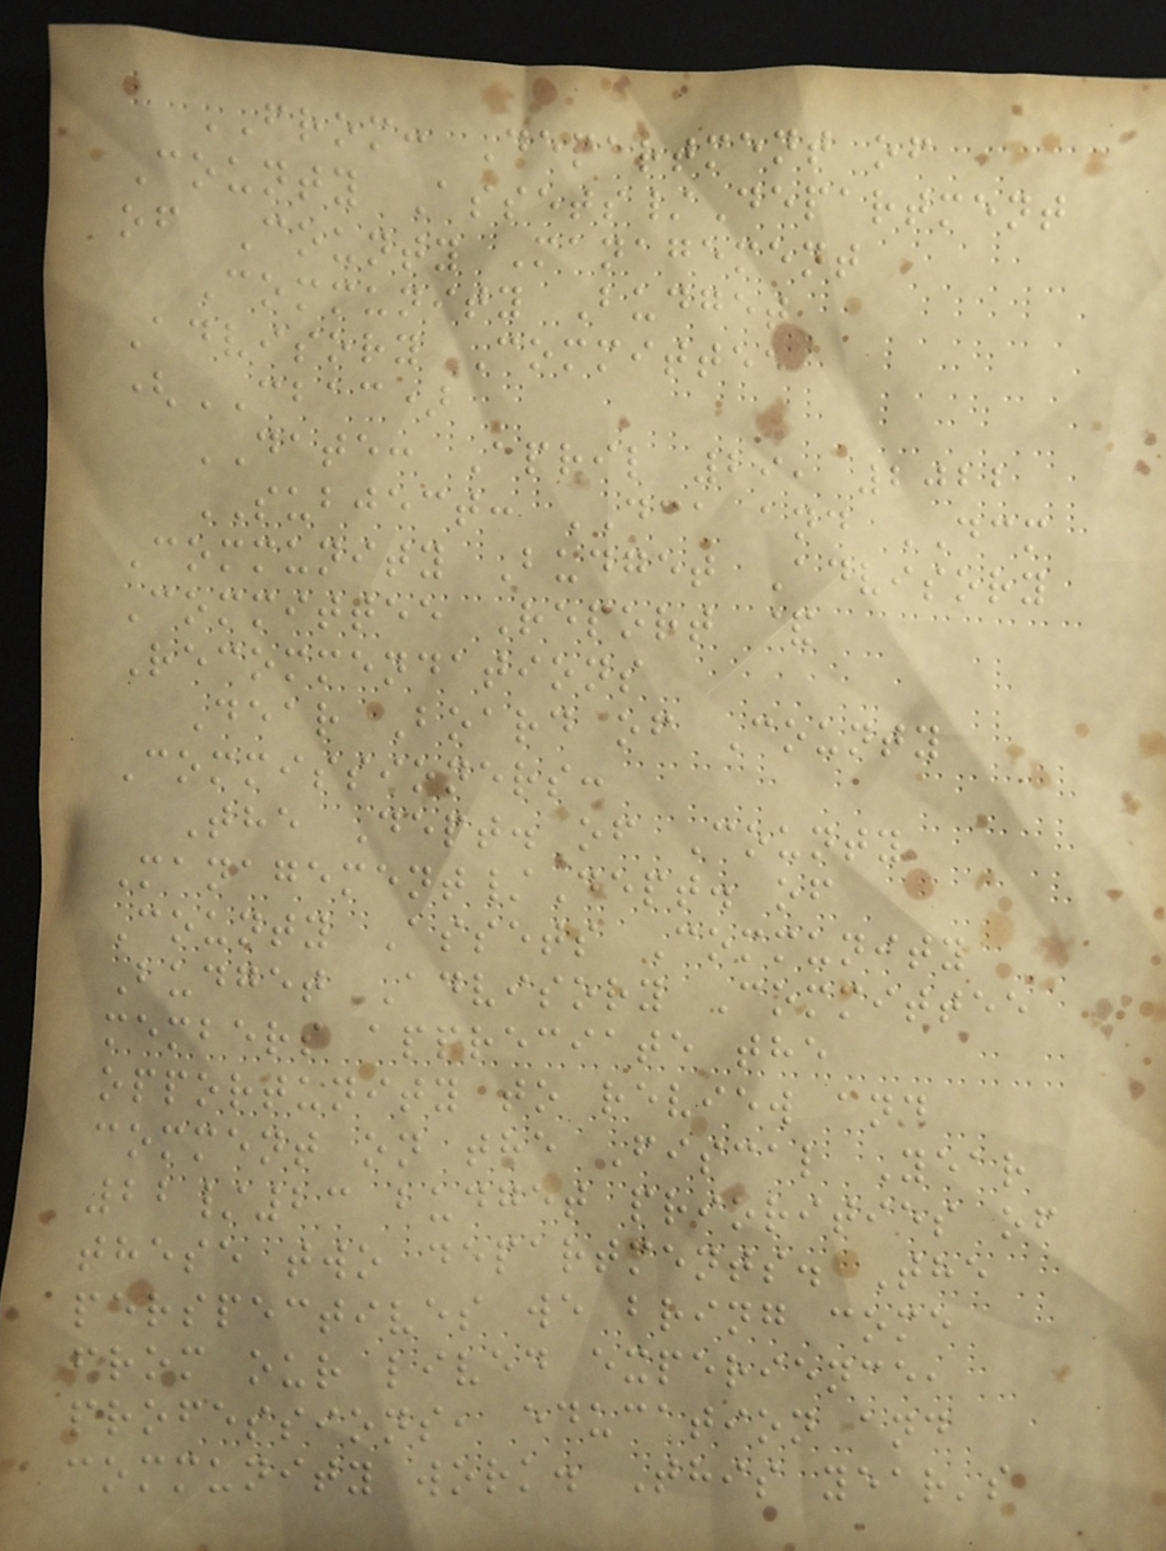FROM: Department of
County Assets/Department
of County Management
Community Budget
Advisory Committee
(CBAC)
DATE: April 29, 2022
SUBJECT: DCA and DCM
Community Budget Advisory
Committee Report &
Recommendations
Dear Board of County
Commissioners:
The Dept. of County
Management/Dept. of
County Assets Community
Budget Advisory Committee
members appreciate the
opportunity to review and
comment on the Fiscal Year
22/23 budget priorities of
these two departments. The
perspectives we bring come
from our lived experience,
professions, education and
community work. This year's
